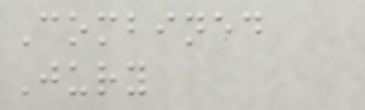Combined
Jury
